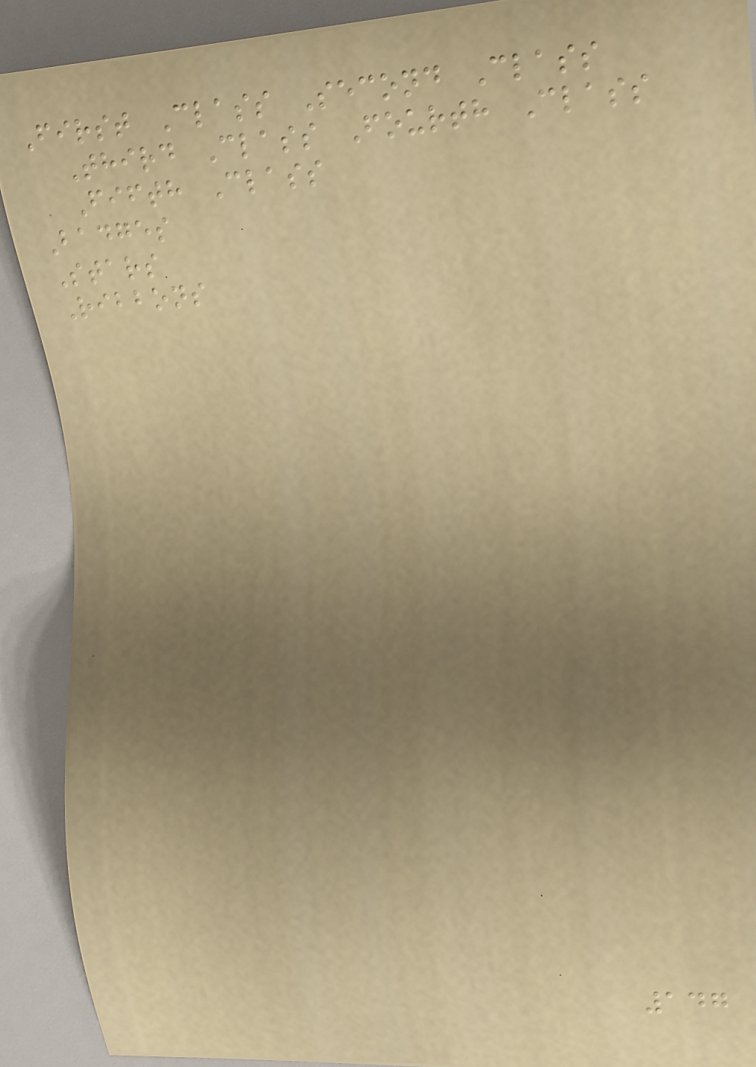First Class Second Class
Third Class Fourth Class
Fifth Class
Badges
Stars
Ribbons
147
